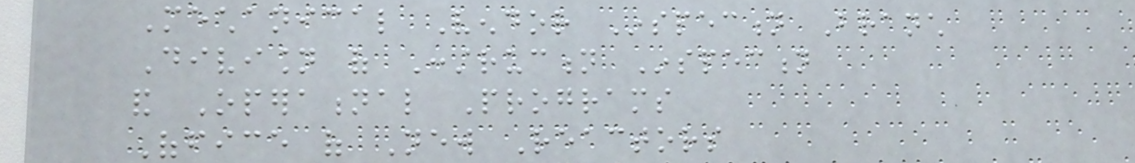Mechanical Vendor Inspection Branch
Division of Construction Inspection
and Operational Programs
Office of New Reactors
